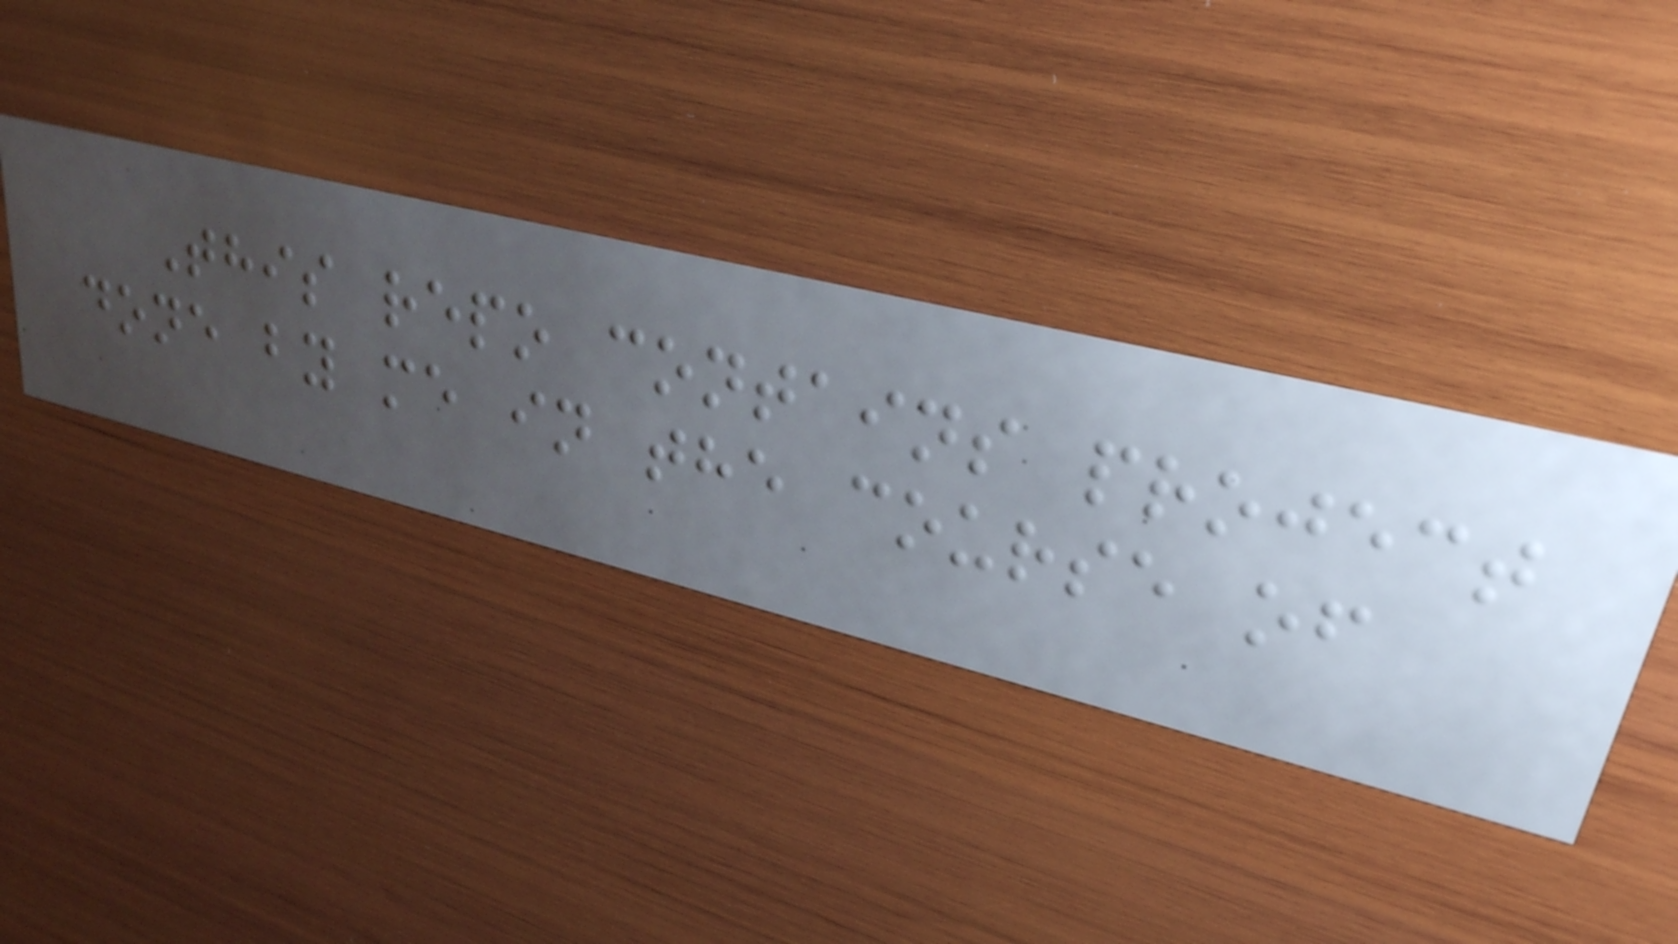This repo contains project
done by me in the course of
